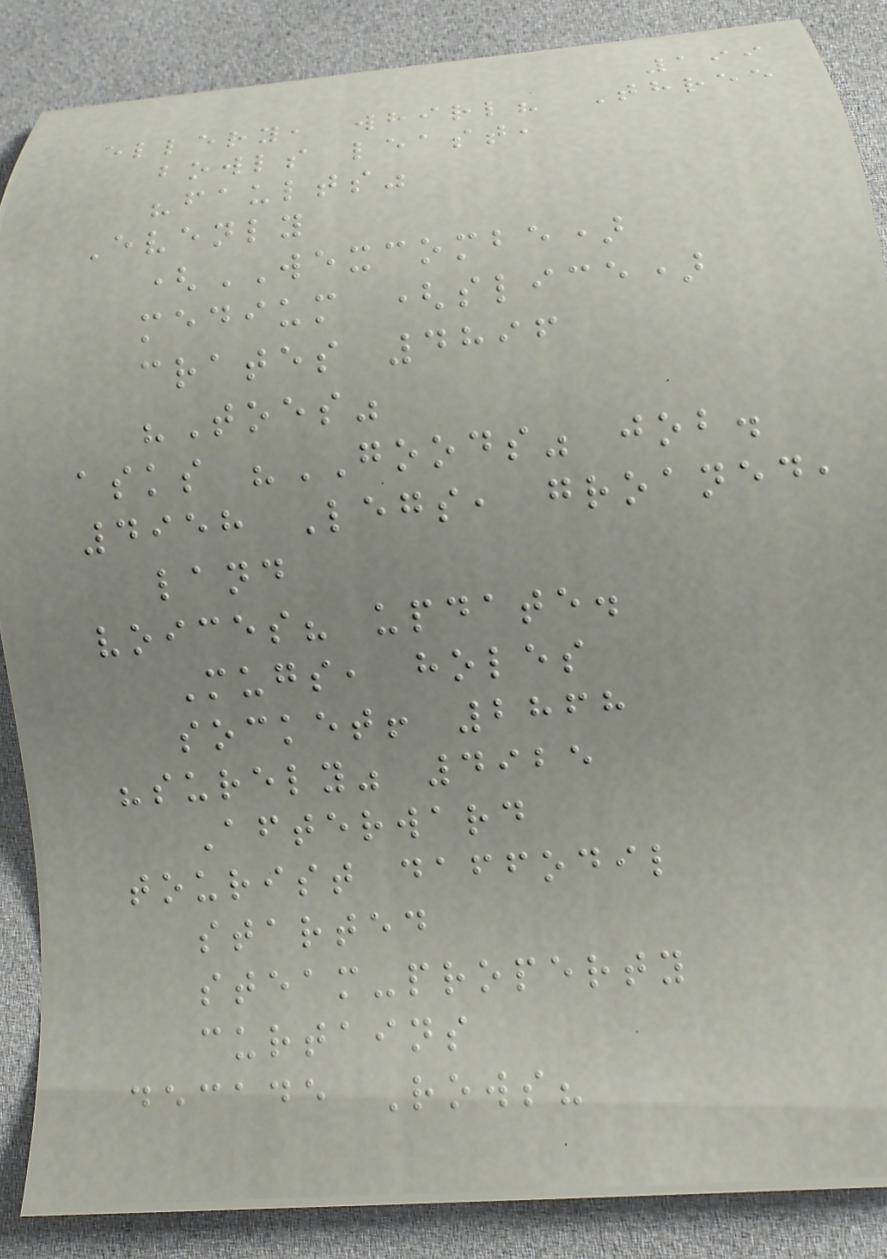199
ellery, whirl? Three
bowls least,
"faults"
Evenly
(WEXCOMBE)
medium (slice)
crates 4896
"Toes"
asks "GOODS" job.
4958 Legs, groaned,
land
voices? update.
Mugs, holes
socket! 2868
"surely" 4925
Afterward
tourist daffodil
started
steam-property
curtains
decade Rows?
